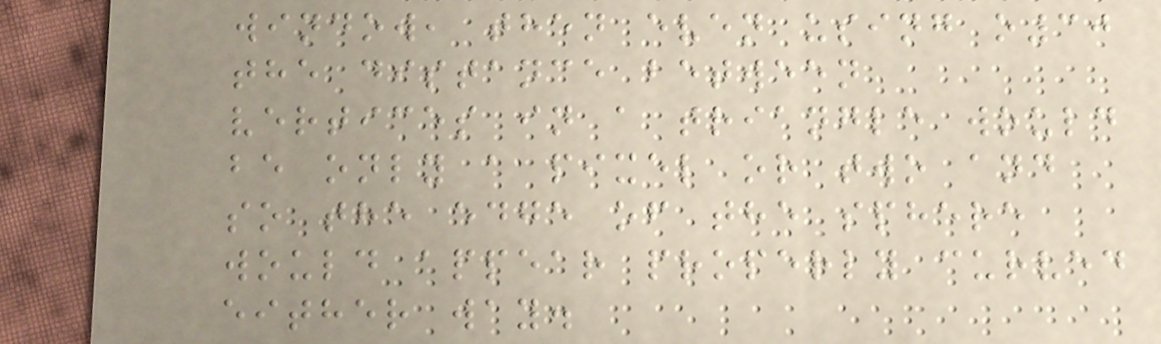window, then even using o30
the distance between
vertices in a triangle would
be only a pixel or two and
so the edge of the sphere
would appear properly curved
either way.
